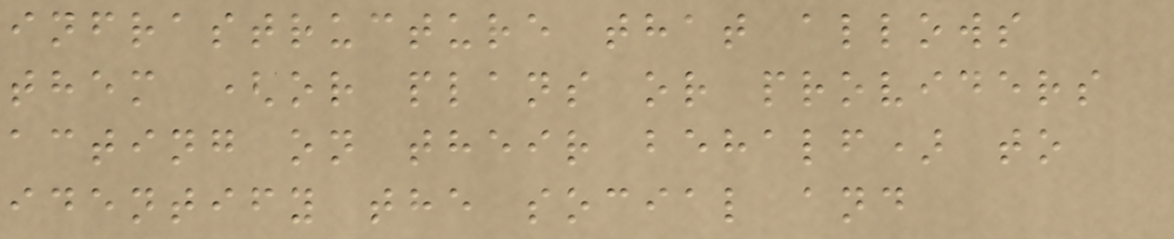infrastructure that allows
them (or plans or providers
acting on their behalf) to
identify the social and
